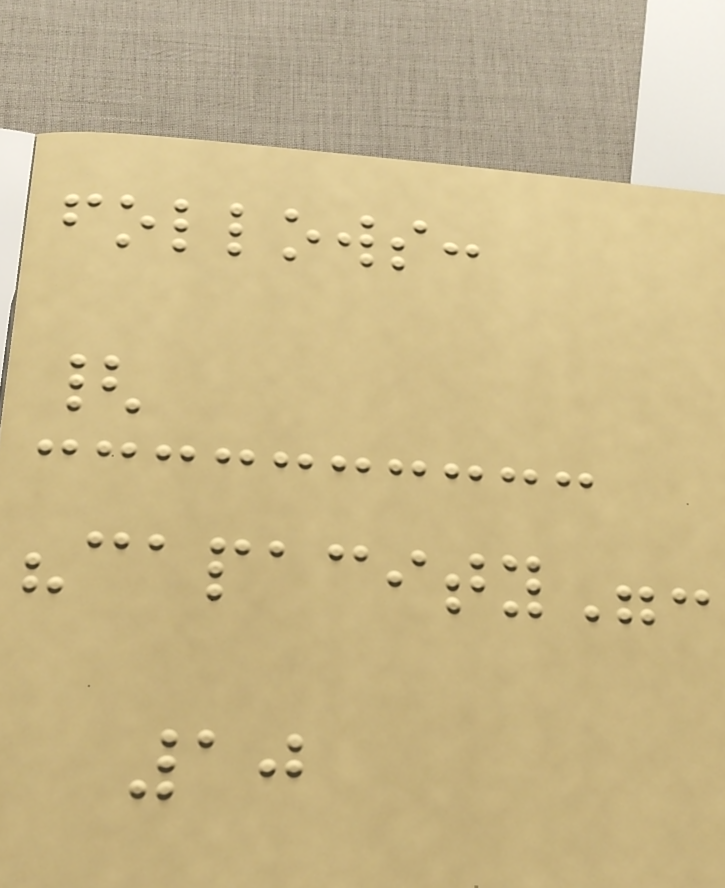follows:
{
"capacity":
10
